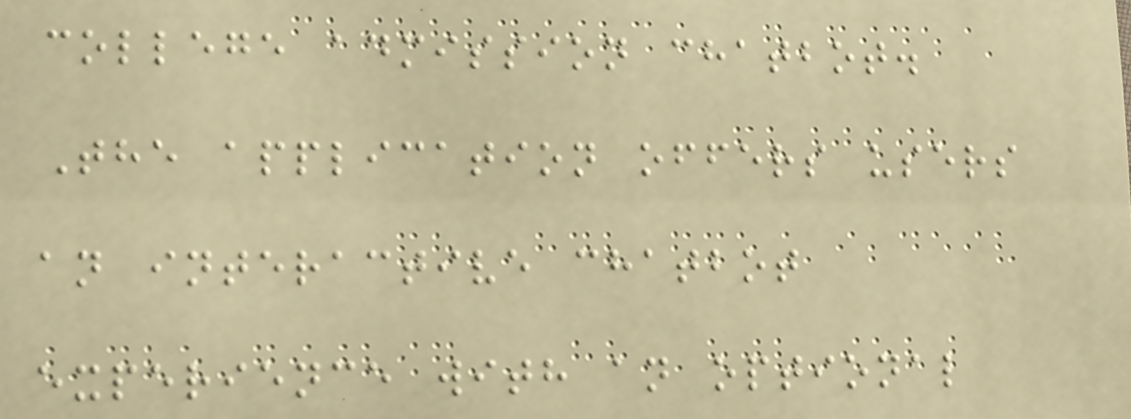college admission chatbot.
The application offers users
an interactive chatbot
experience with an optional
